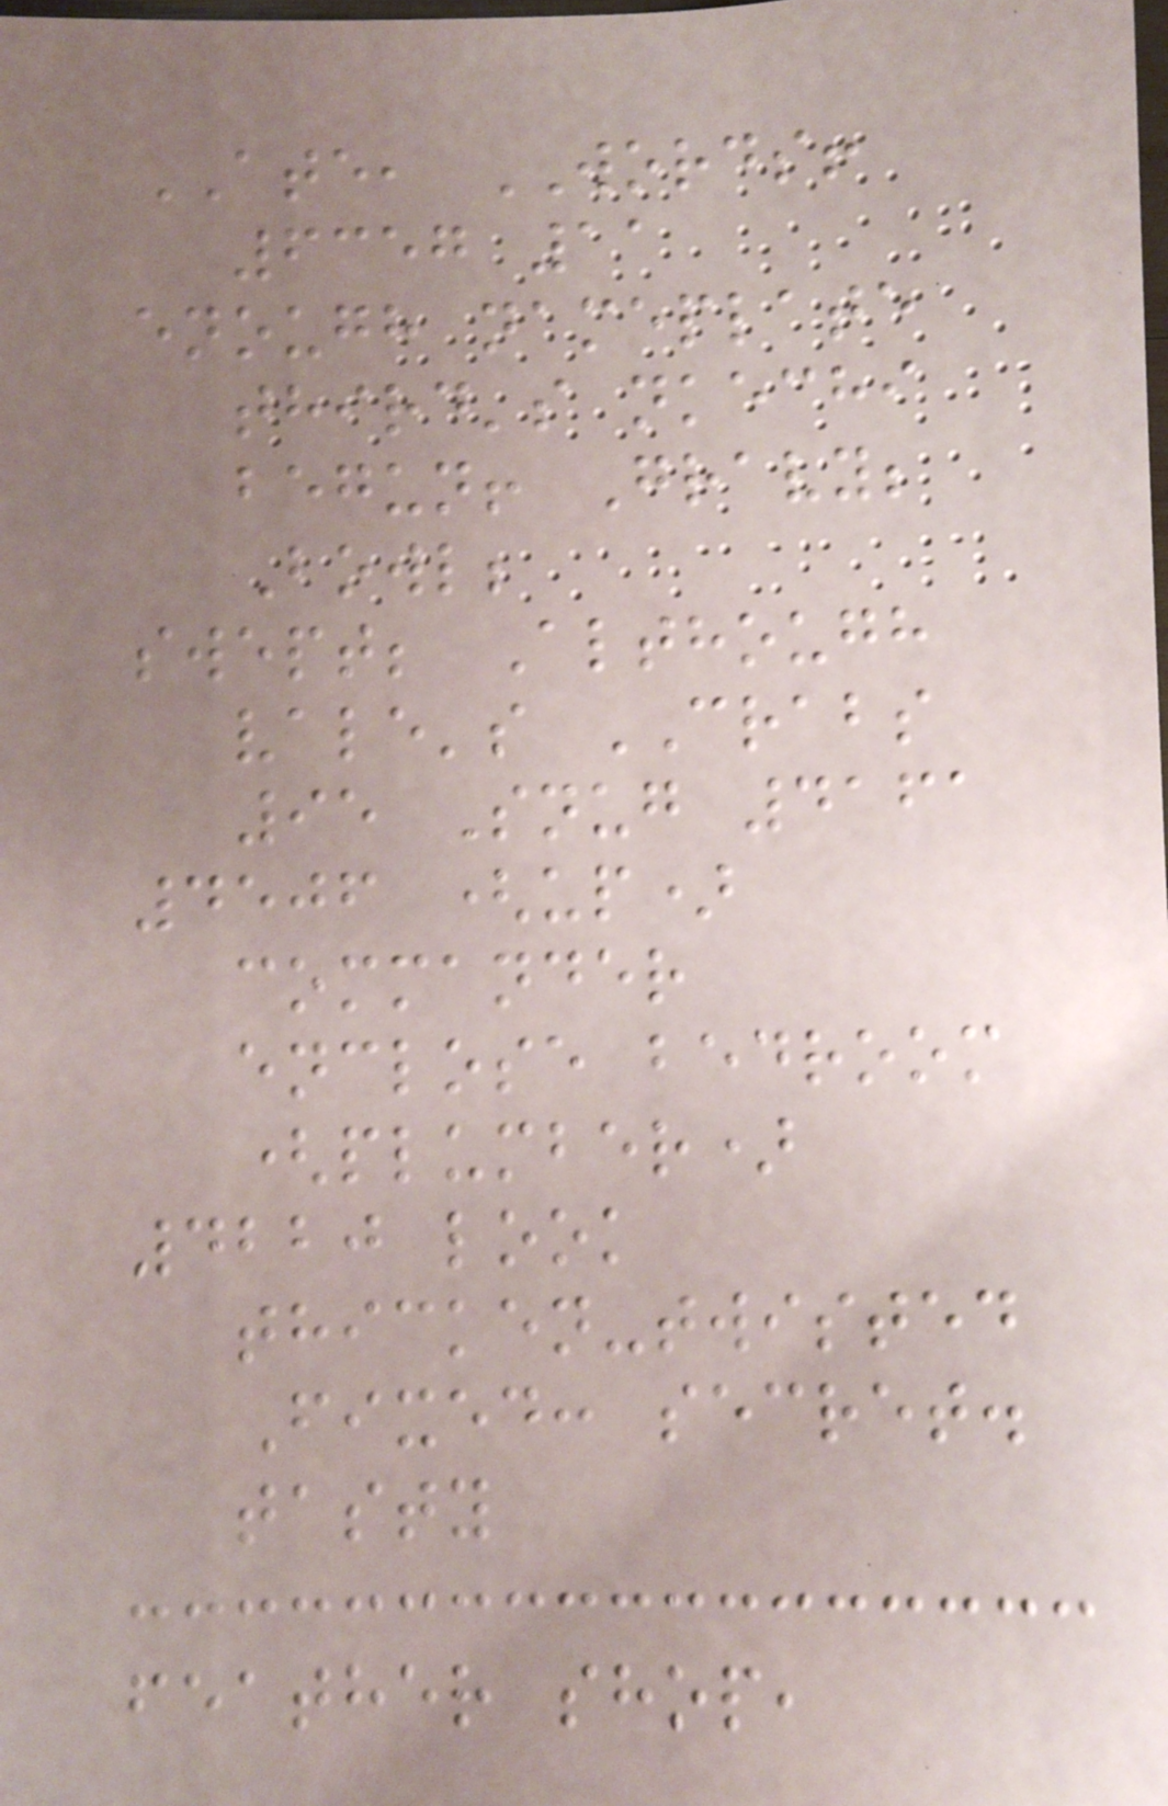ATE, WORDS!
6357 11
enough nameplate
third's nkechi
begun! Gravy;
Bowl;
swept; Although
vale's CRABS
95 Snug 4161
4506 (up)
commander
enclose bedroom
(plumber)
4220 look
thicken-twisted
Fixed: secret.
tasty
feather shop,
